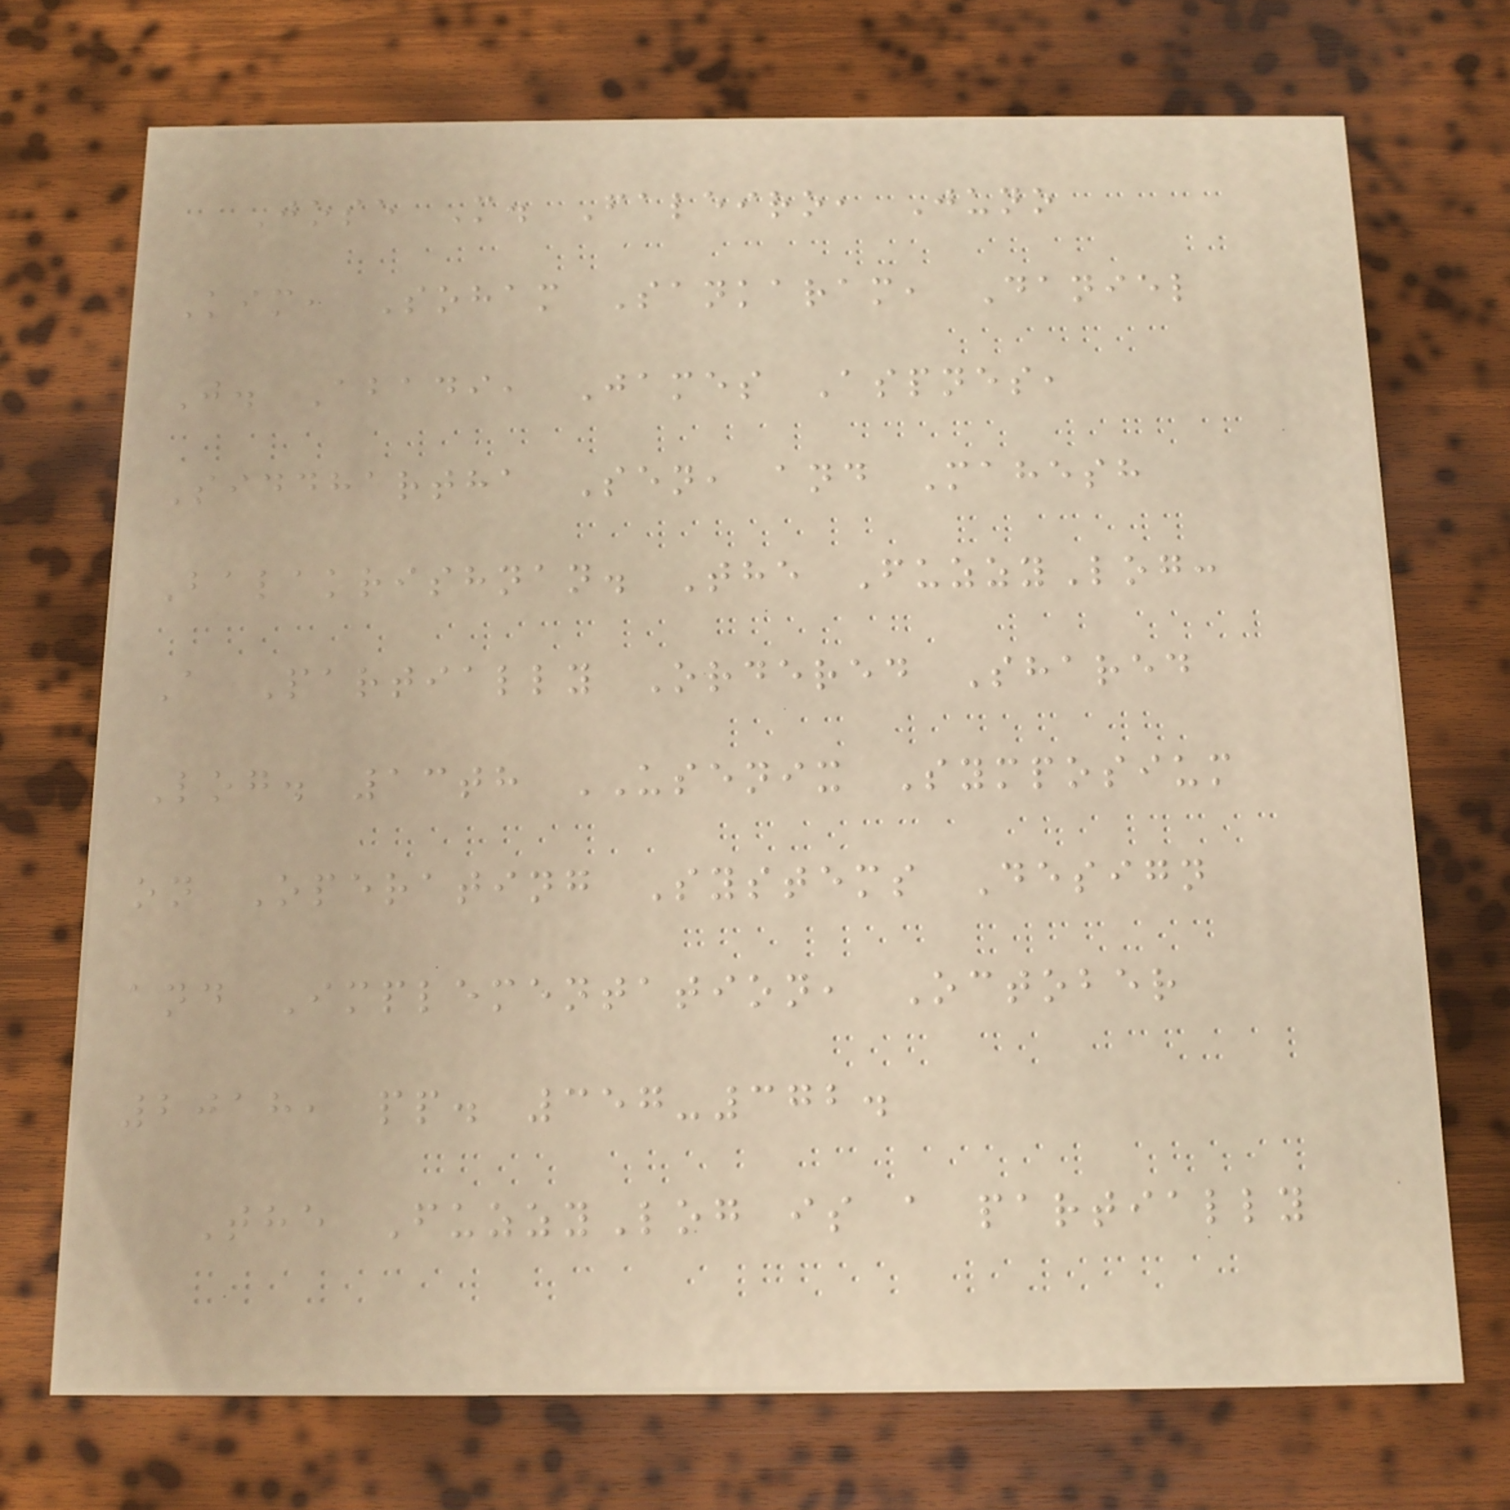Jose M. Faleiro, Juno
Kim, Soham Sankaram, Daniel
J. Abadi, James Aspnes,
Siddhartha Sen, and Mahesh
Balakrishnan. The FuzzyLog:
A Partially Ordered Shared
Log. 13th USENIX Symposium
on Operating Systems Design
and Implementation, October
2018, pp. 357-372.
The FuzzyLog is a partially
